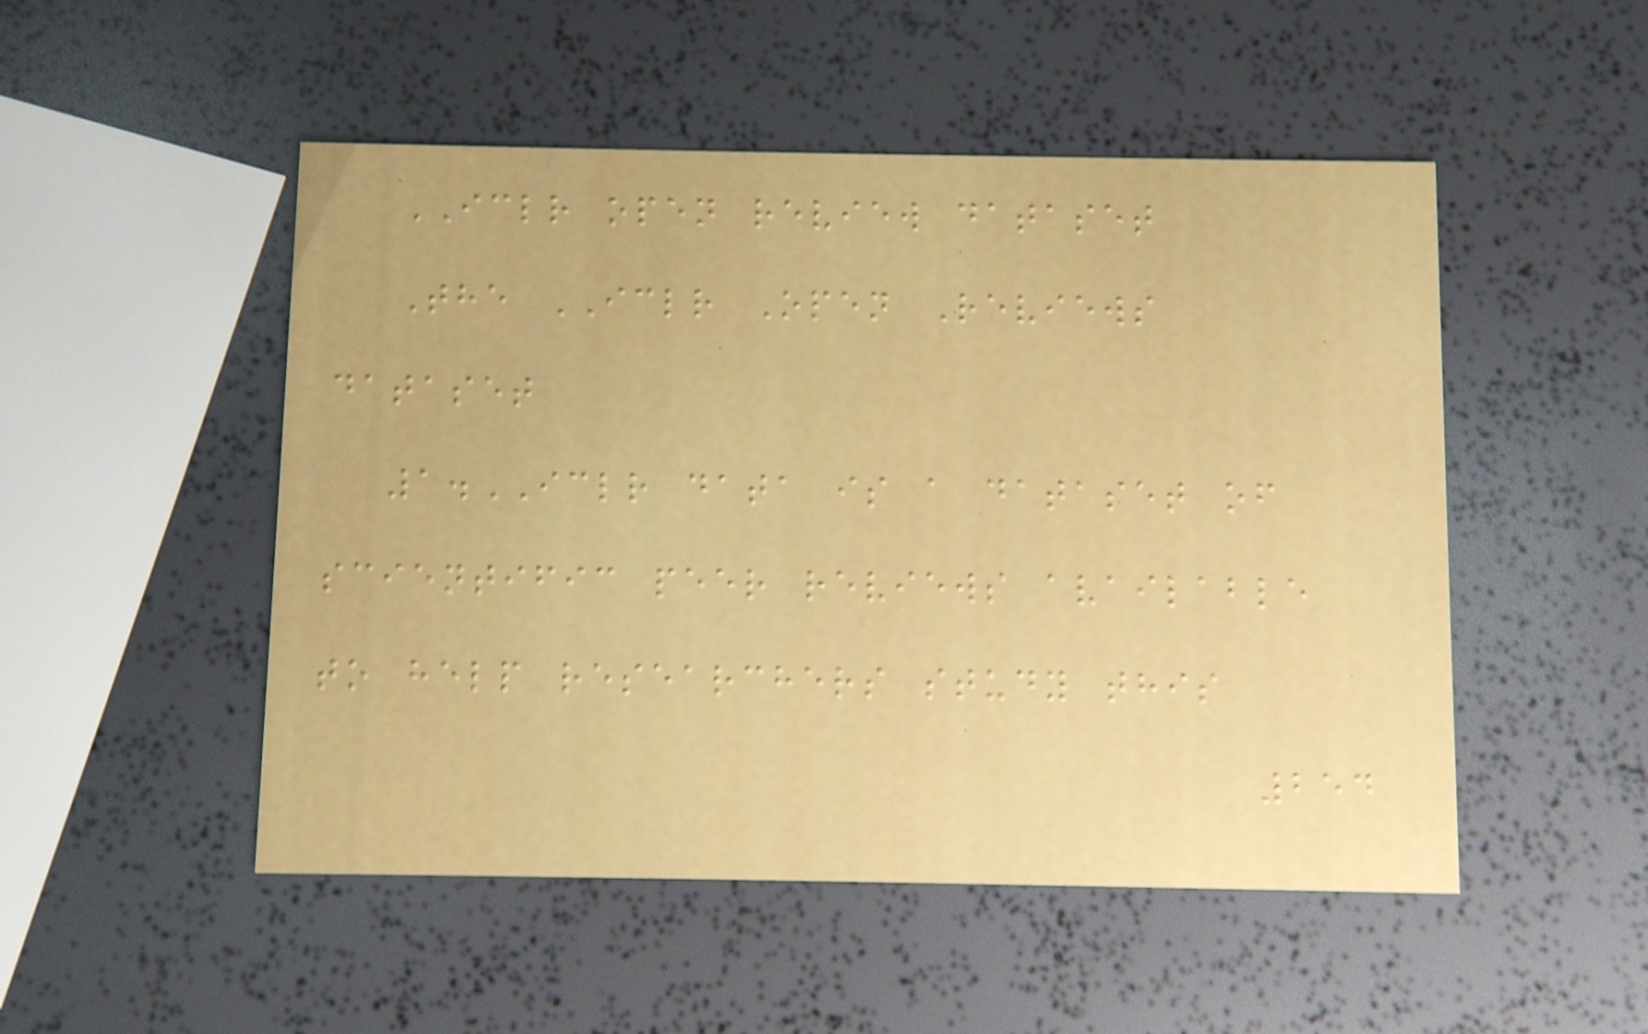ICLR open review dataset
The ICLR Open Reviews
dataset
1.ICLR data is a dataset of
scientific peer reviews available
to help researchers study this
254
